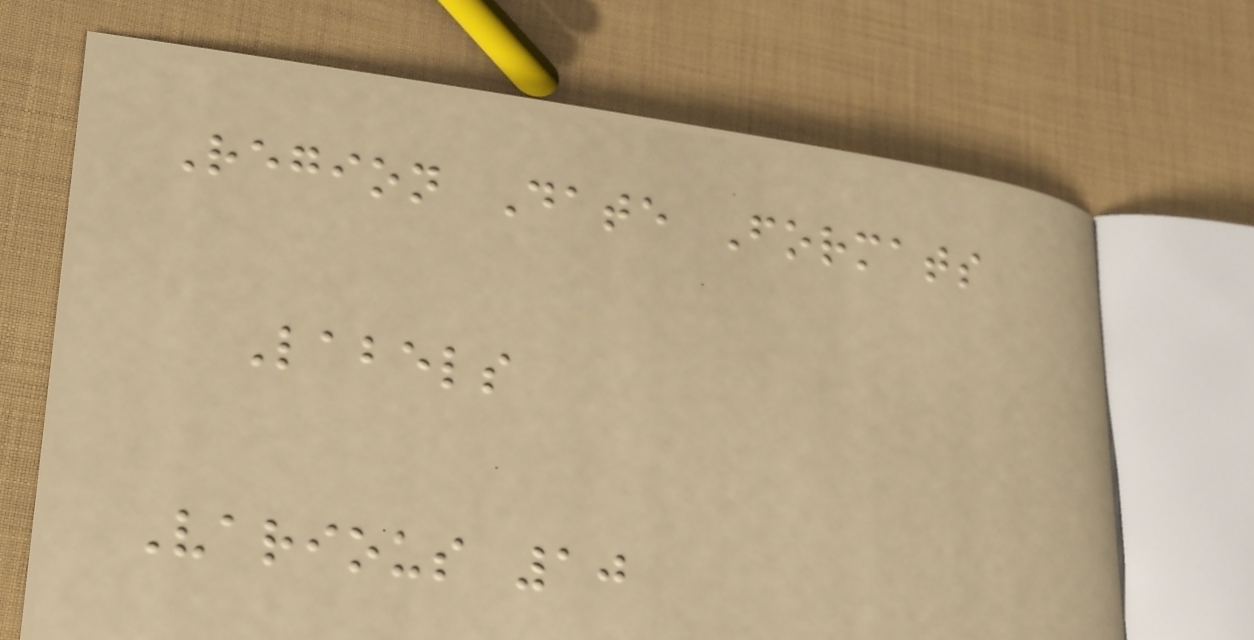Region Date Formats
Labels
Various 10
